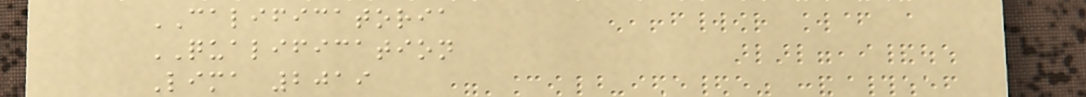CALIFICATORIA
QUALIFICATION
Lima 2019
